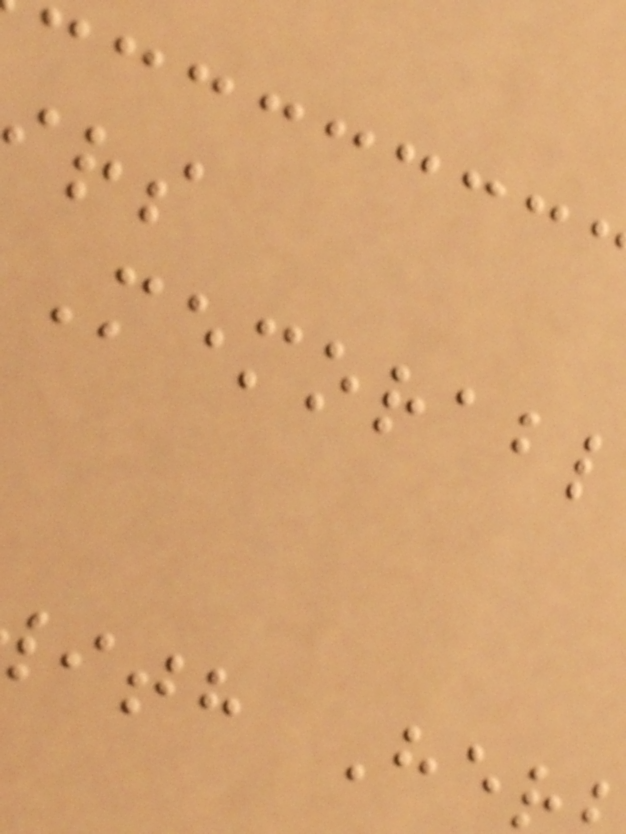Memorab
ith He
